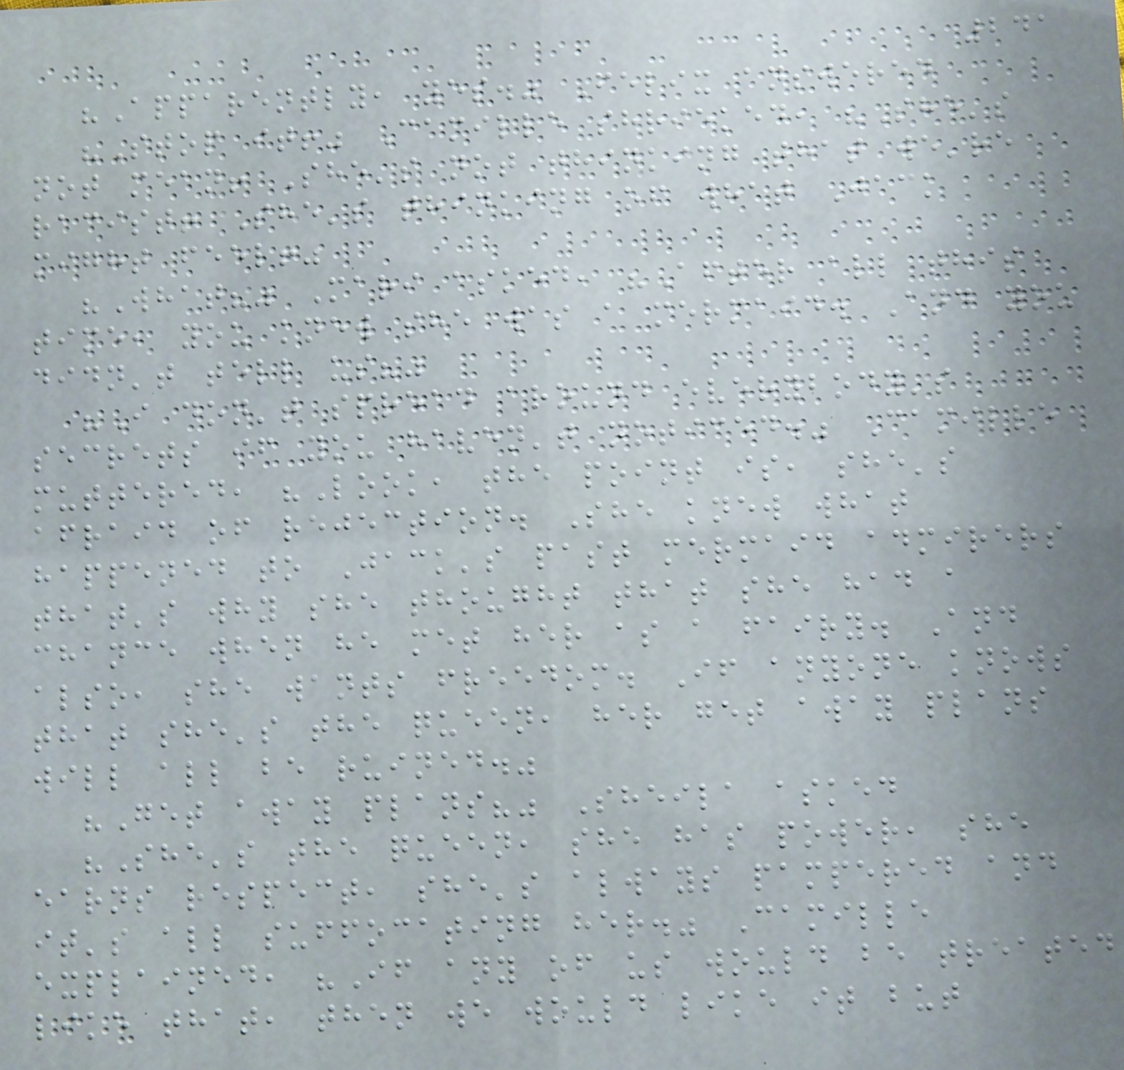241
"Apparently, yes." Felix answered
"Stop it!" Camille shrieked, "She's
not mean! She's not thinking that we're
racist! She's thinking of what Jack
might feel!"
"What?" Mari asked, "After all this
time, you knew she was a mermaid. And you
didn't tell us?"
"I don't spread around everybody's
secrets if you haven't noticed." Camille
muttered, "Look, the point is, she's
afraid of rejection. She knew what
happened to Jack's past mermaid admirers
that's why she thought that she had a
chance when he met her as a fairy. And
also, she wants freedom. If anyone knows
that she's the queen, her get away plans
will all be ruined."
"Get away plans?" Sheila asked
"She's the queen, she has power, she
earns respect, she's always pampered and
it's all suffocating her." Camille
explained, "If any of us would be treated
like that, then we would like it but
